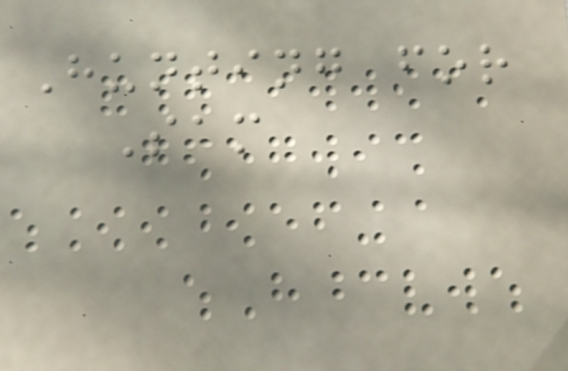Hunting for
Sam
